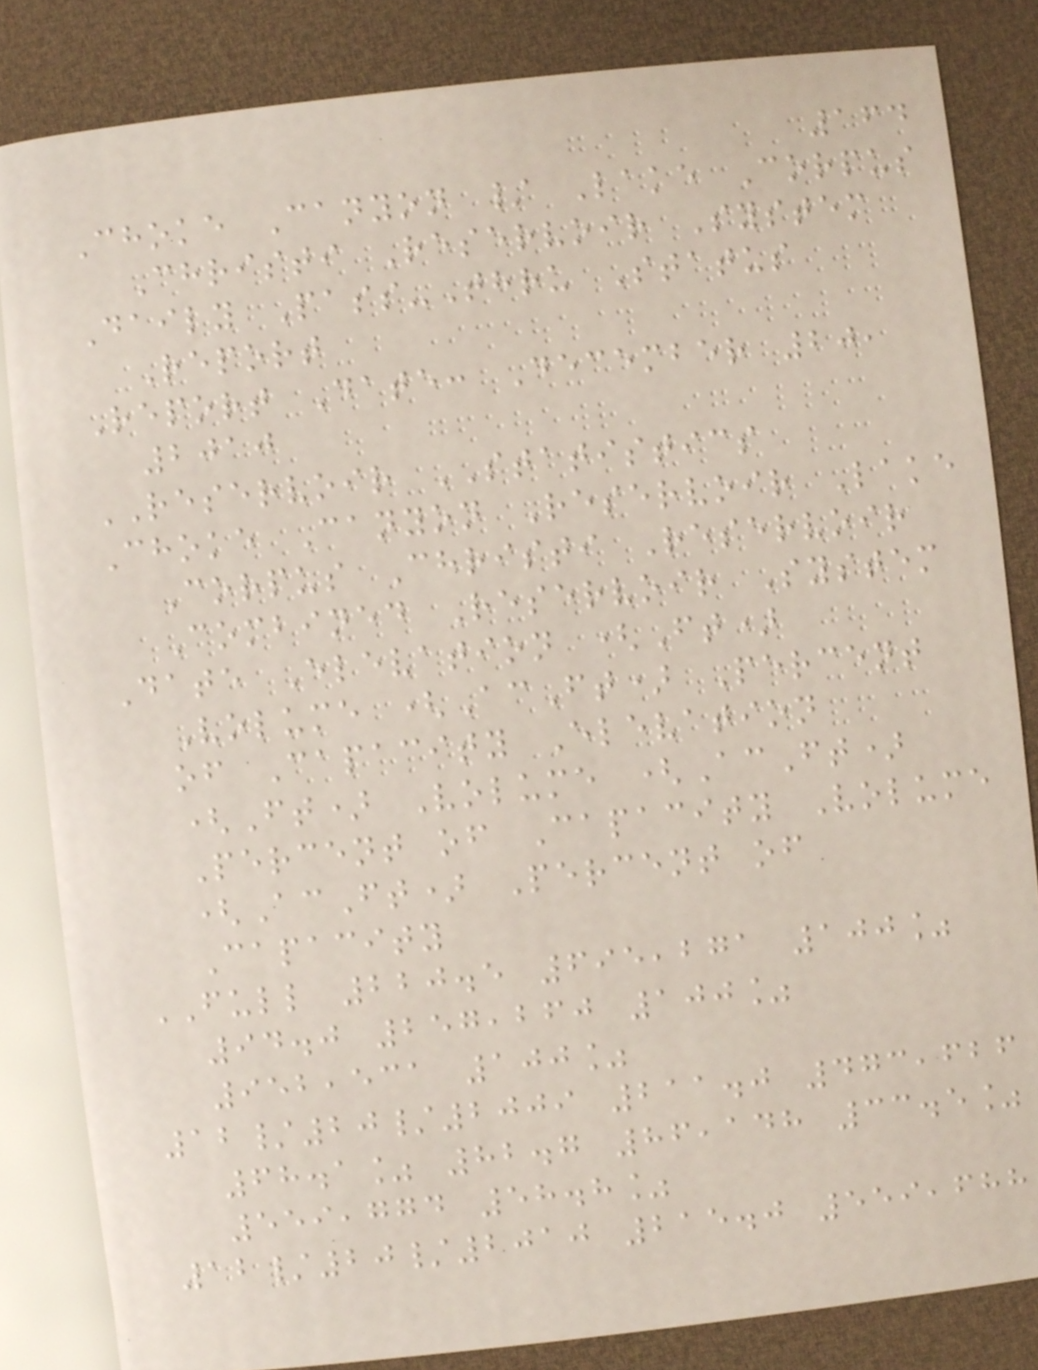164
Choke Canyon / Lake Corpus
Christi Reservoir System
Daily Pass-Thru Status
Report
Report Date: December 20,
2010
RESERVOIR STATISTICS
Choke Canyon Reservoir Lake
Corpus Christi Reservoir
Combined Reservoir System
Date Elevation (Ft)
Volume (AcFt) Percent
of Capacity Elevation
(Ft) Volume (AcFt)
Percent of Capacity Volume
(AcFt) Percent of
Capacity
FULL 220.5 695,271 100%
94.0 257,260 100%
952,531 100%
12/20/2009 211.0 473,626
68.1% 82.7 86,148 33.5%
559,774 58.8%
12/20/2010 215.0 559,688
